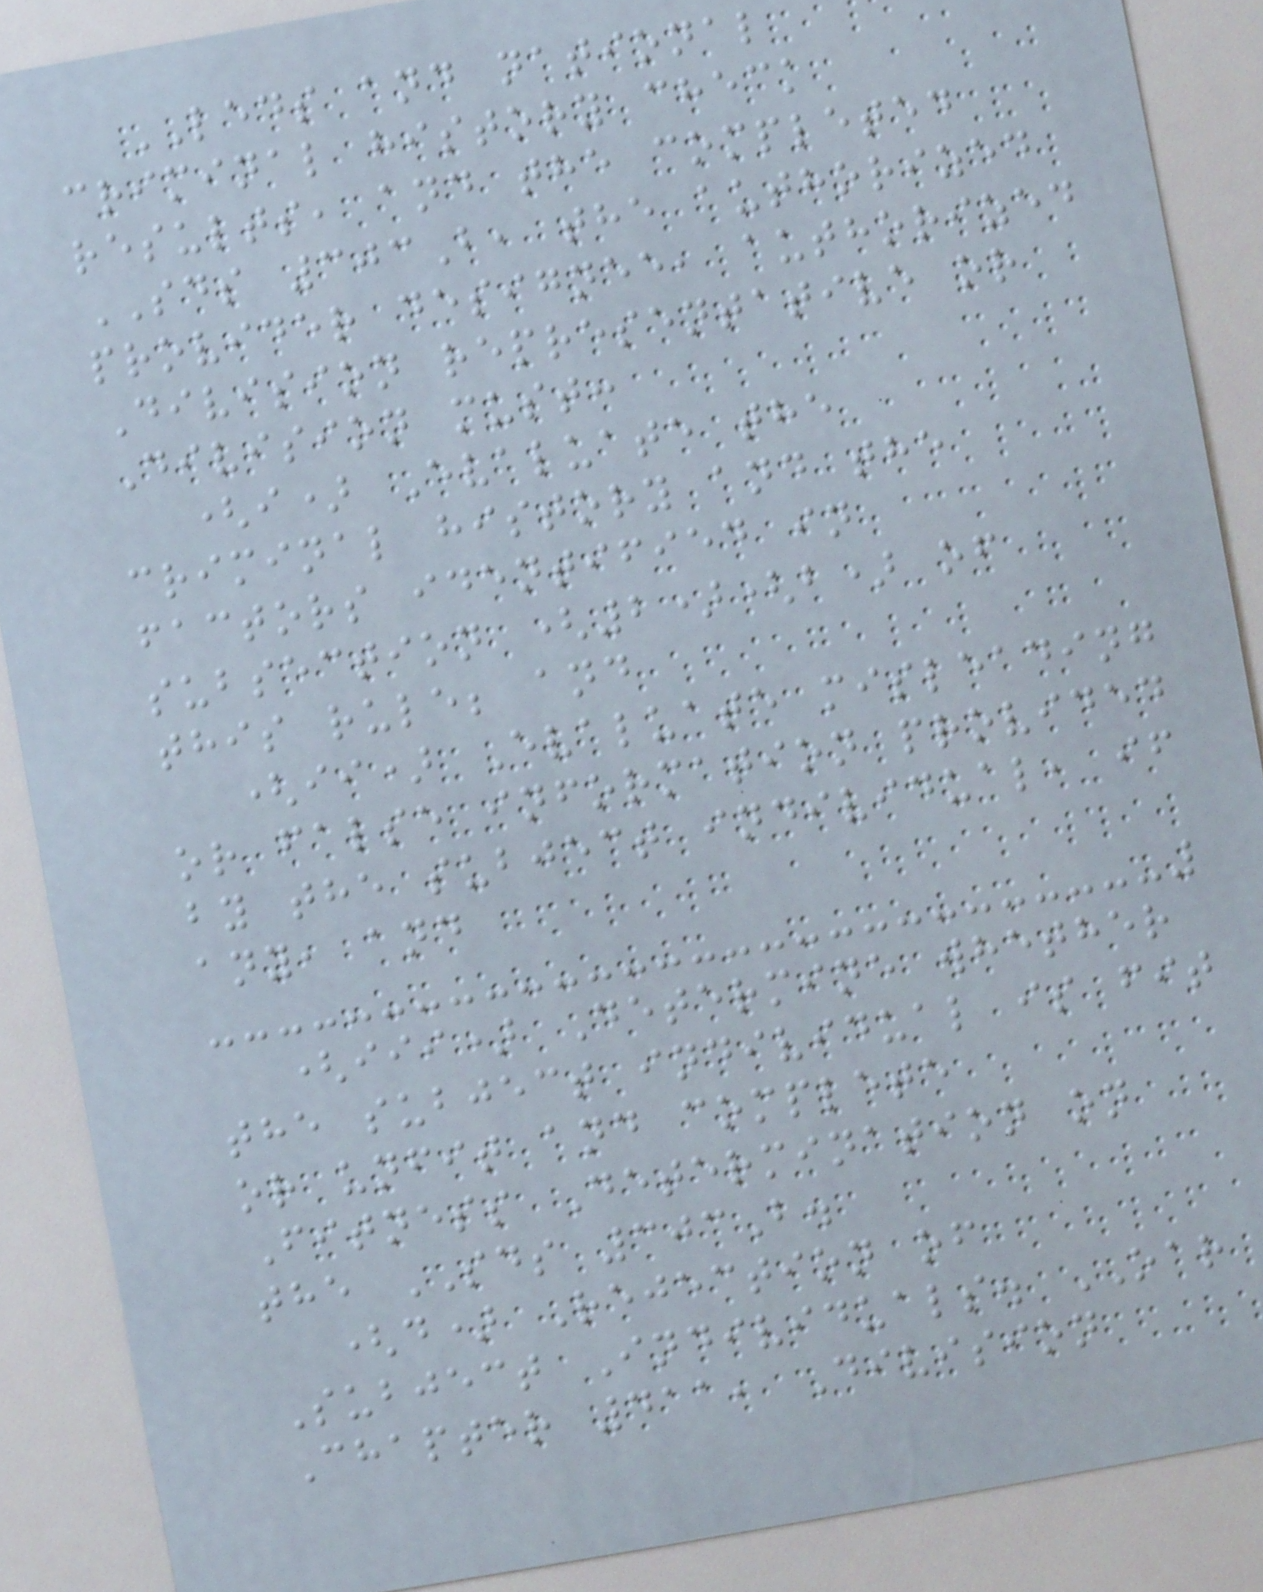LEDS and national
criminal history check
results, and the completed
SDS 303B, the authorized
provider designee, authorized
Division representative or
Division must:
(i) Evaluate the
criminal history and the
factors identified in
subsection (2)(b) of
this rule; and
(ii) Evaluate misleading
or false information provided
by the subject individual, if
any, and
(iii) Determine whether
the subject individual is fit
or unfit and complete
Fitness Determination on
the SDS 303B.
(d) Rejection of
Subject Individuals. OAR
Chapter 411, Division
